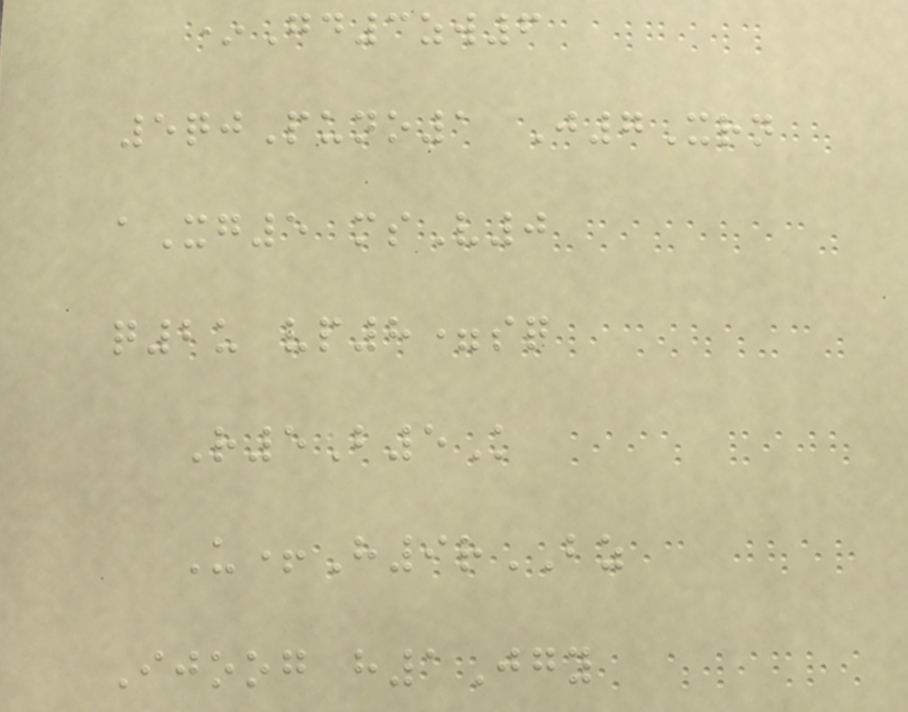*Gd3zw6
5qjPuno1 J7Xrn
aXg5 msV0
q2u vp8=sq
R5B5K
U+H9rBZ
Ijoog h1Jgy
